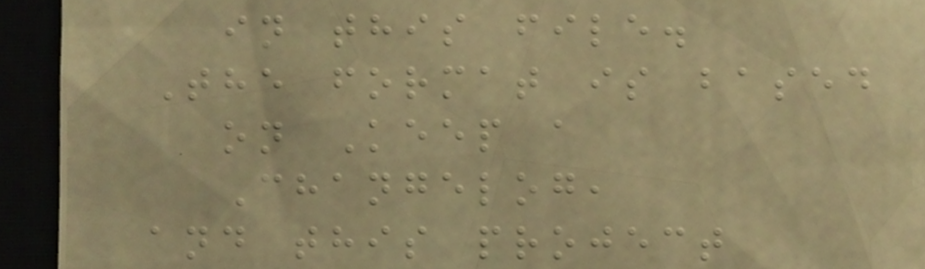in this file.
The format is based
on Keep a
Changelog,
and this project
